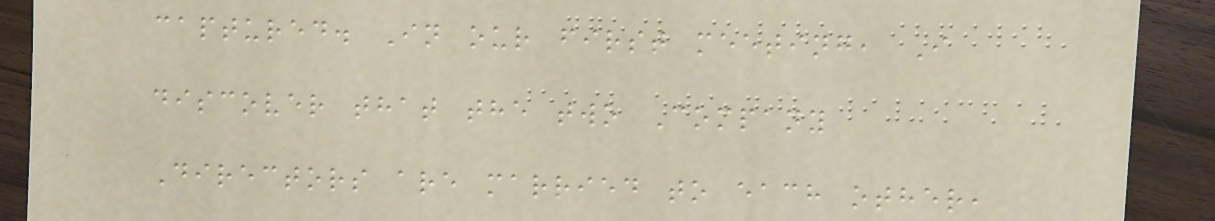captured. In our first meeting, I
discover that the two Company
Directors are married to each other,
